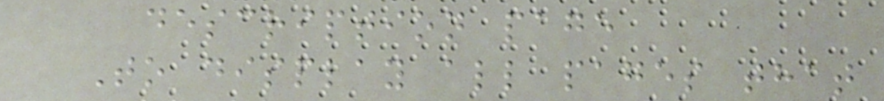description page
To display all pages that
